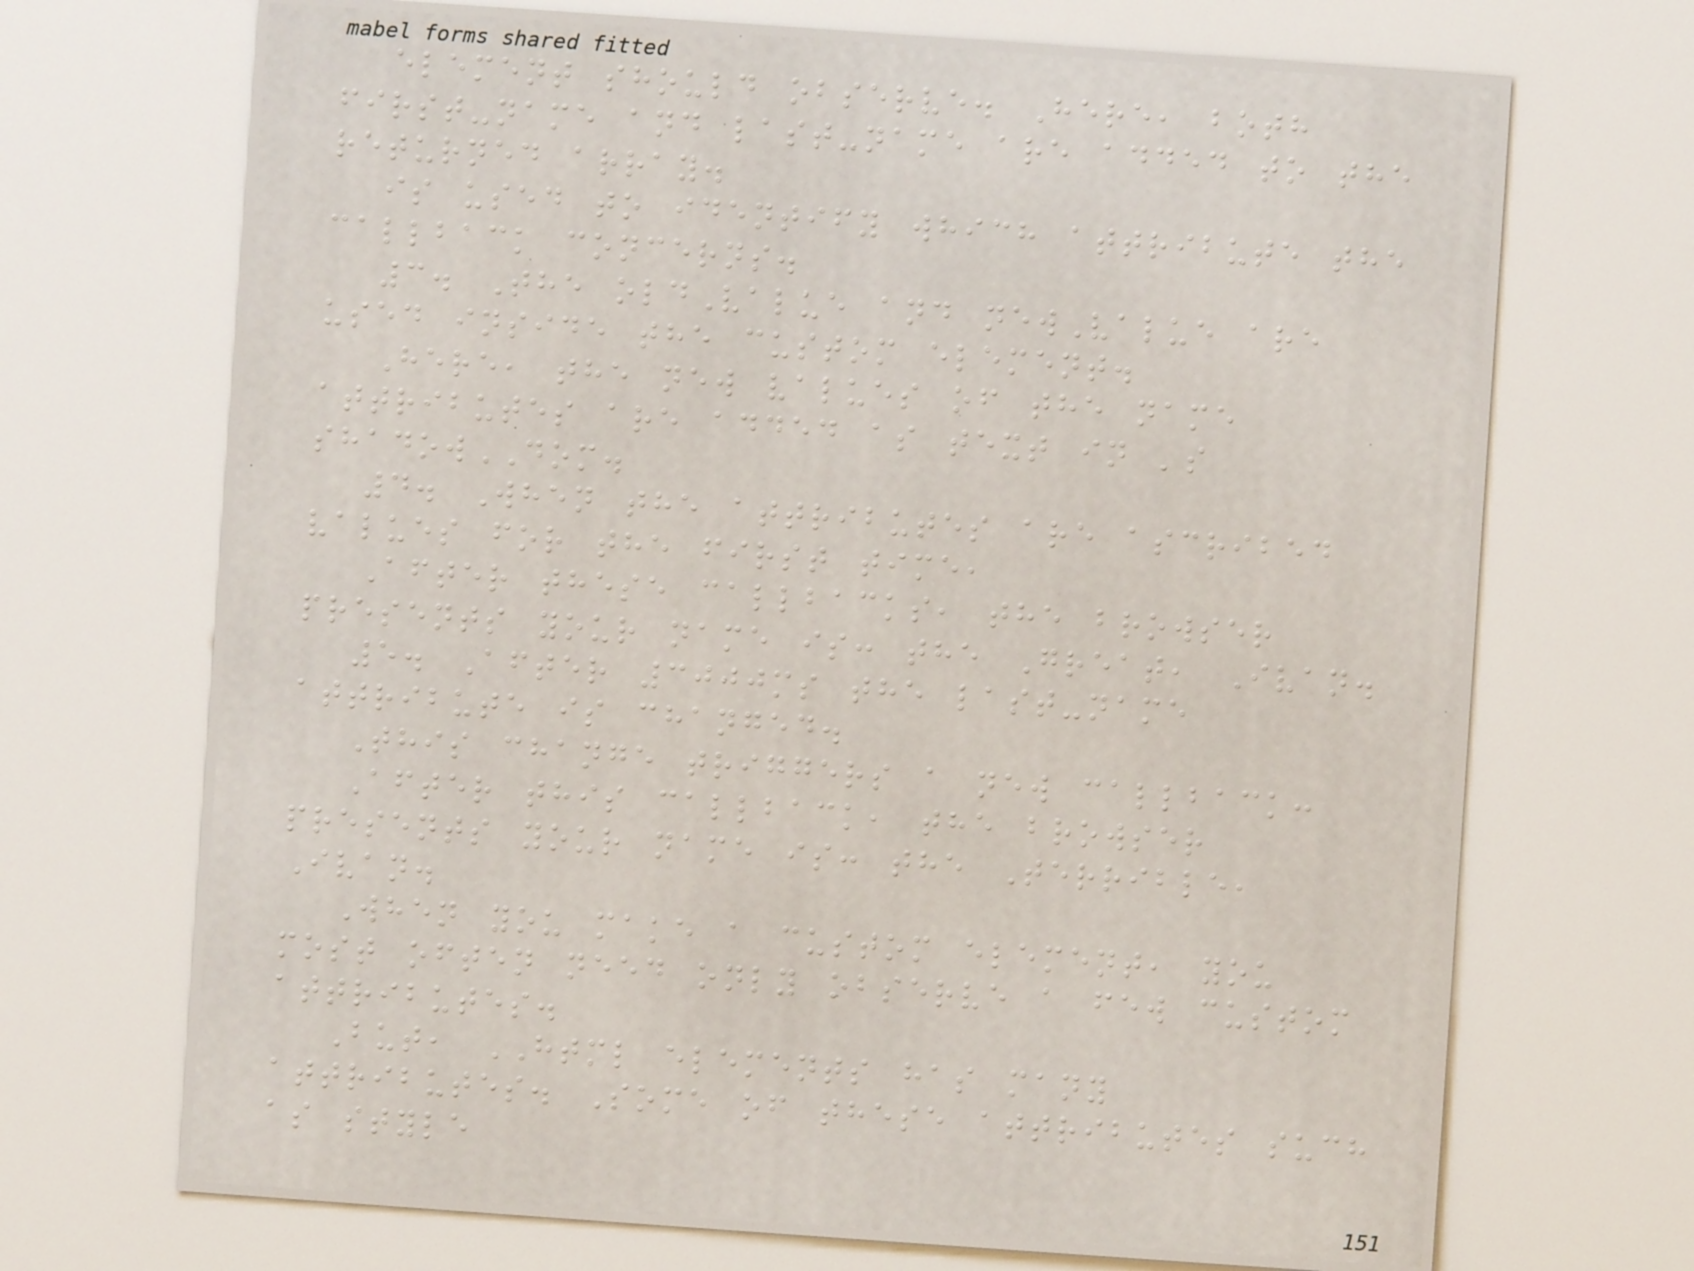element should observe. Here, both
first-name and last-name are added to the
returned array.
is used to identify which attribute the
callback concerns.
3. The oldValue and newValue are
used inside the custom element.
Here, the new values of the name
attributes are added as text in 's
shadowDOM.
4. When the attributes are ascribed
values for the first time,
After these callbacks, the browser
presents your name is: the Great, Ivan.
5. After 3000ms the last-name
attribute is changed.
This change triggers a new callback:
After this callback, the browser
presents your name is: the Terrible,
Ivan.
When you make a custom element, you
most often need only observe a few custom
attributes.
But, HTML elements has many
attributes. Some of these attributes such
as style
